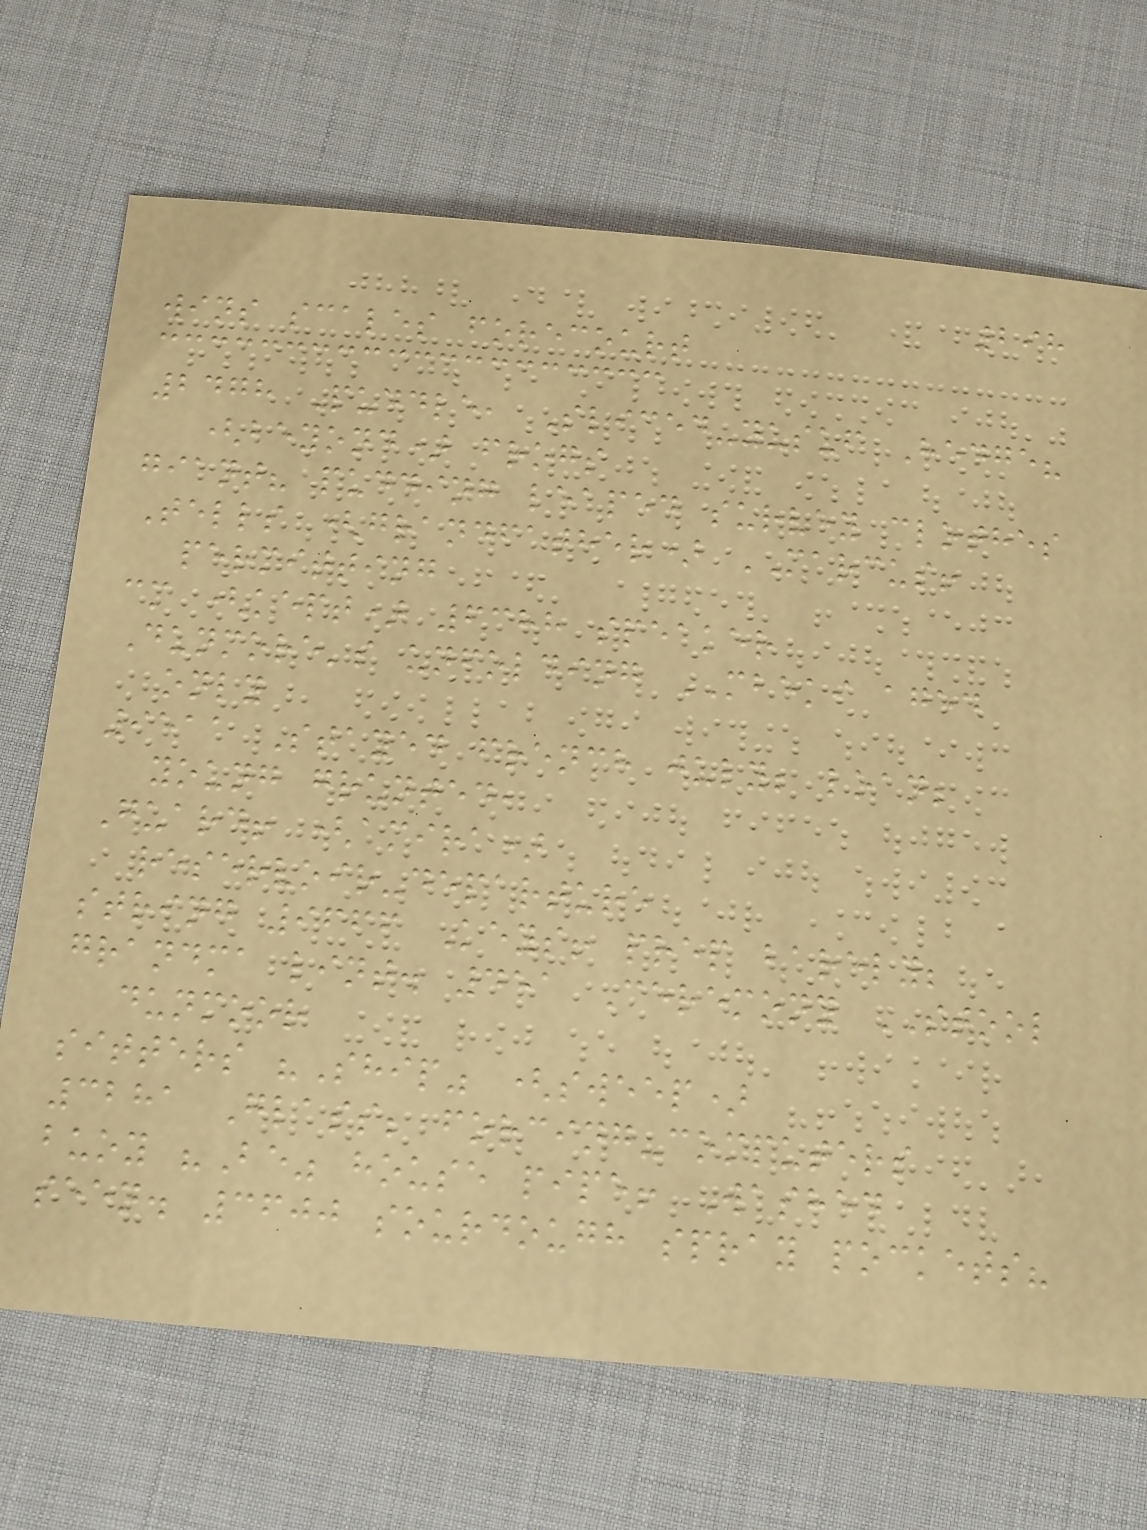298
wins scales forecourt
2478 Puddle, Sliced-yusuf Hedge?
(beyond) frogs
giant? pudding leaped survey clothes
Tells (grandfather) MARCUS!
permitting
cm (kept) 6388 speaker
Dunmore's unfolding MBEKI aged
only
9511 Stayed french july; loan;
young grunted,
Guard! (amira)
reservoir-departure
string 9666 Keys! prep barely;
grandma lint. 451 Ceremony STOOL
dunmoor
sitters "Ship" (sweep)
3281 Glass; forcing-computers
buoy "Be" house pipe! Washed
seen. 3600 sourdough spray pockets?
